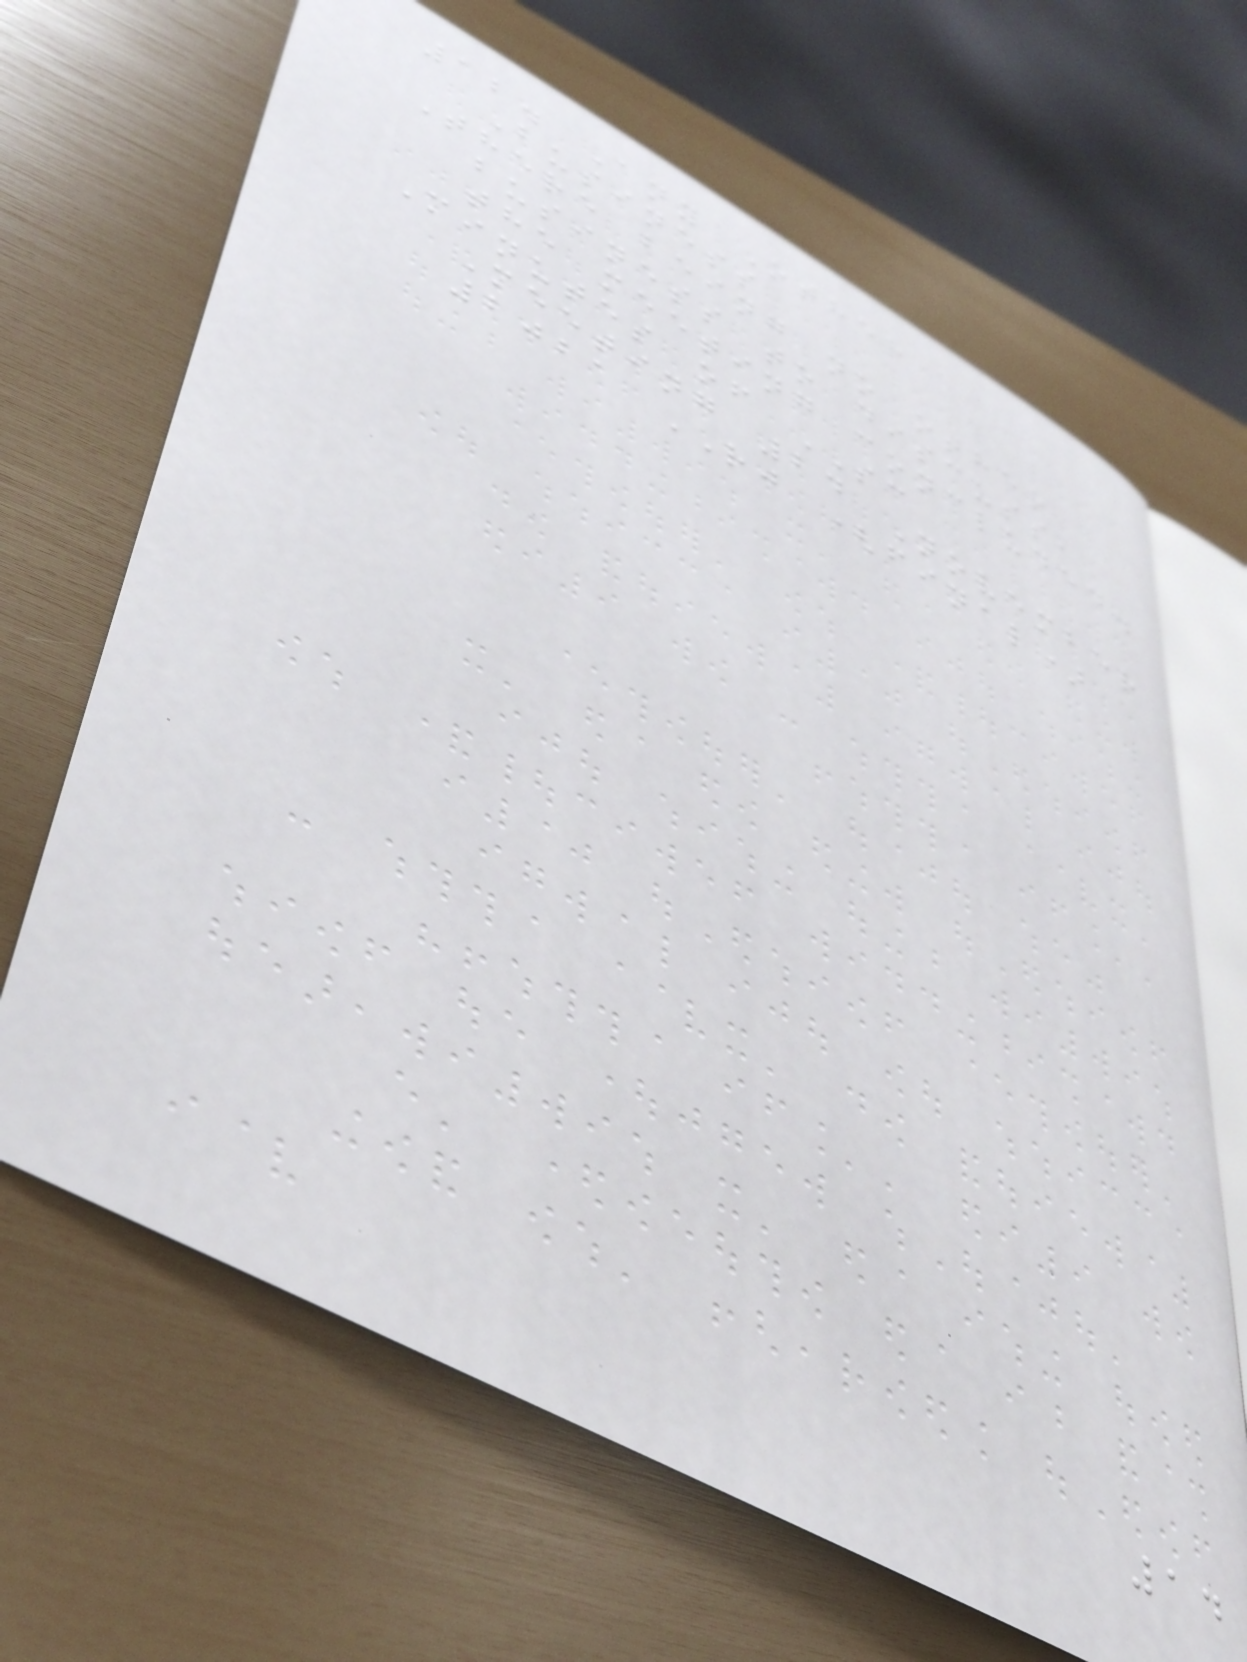12. Any Other
Business
There being no other
business to discuss,
the meeting concluded.
Minutes of SC
Meeting 24 November
2021 RJ (final)
14
